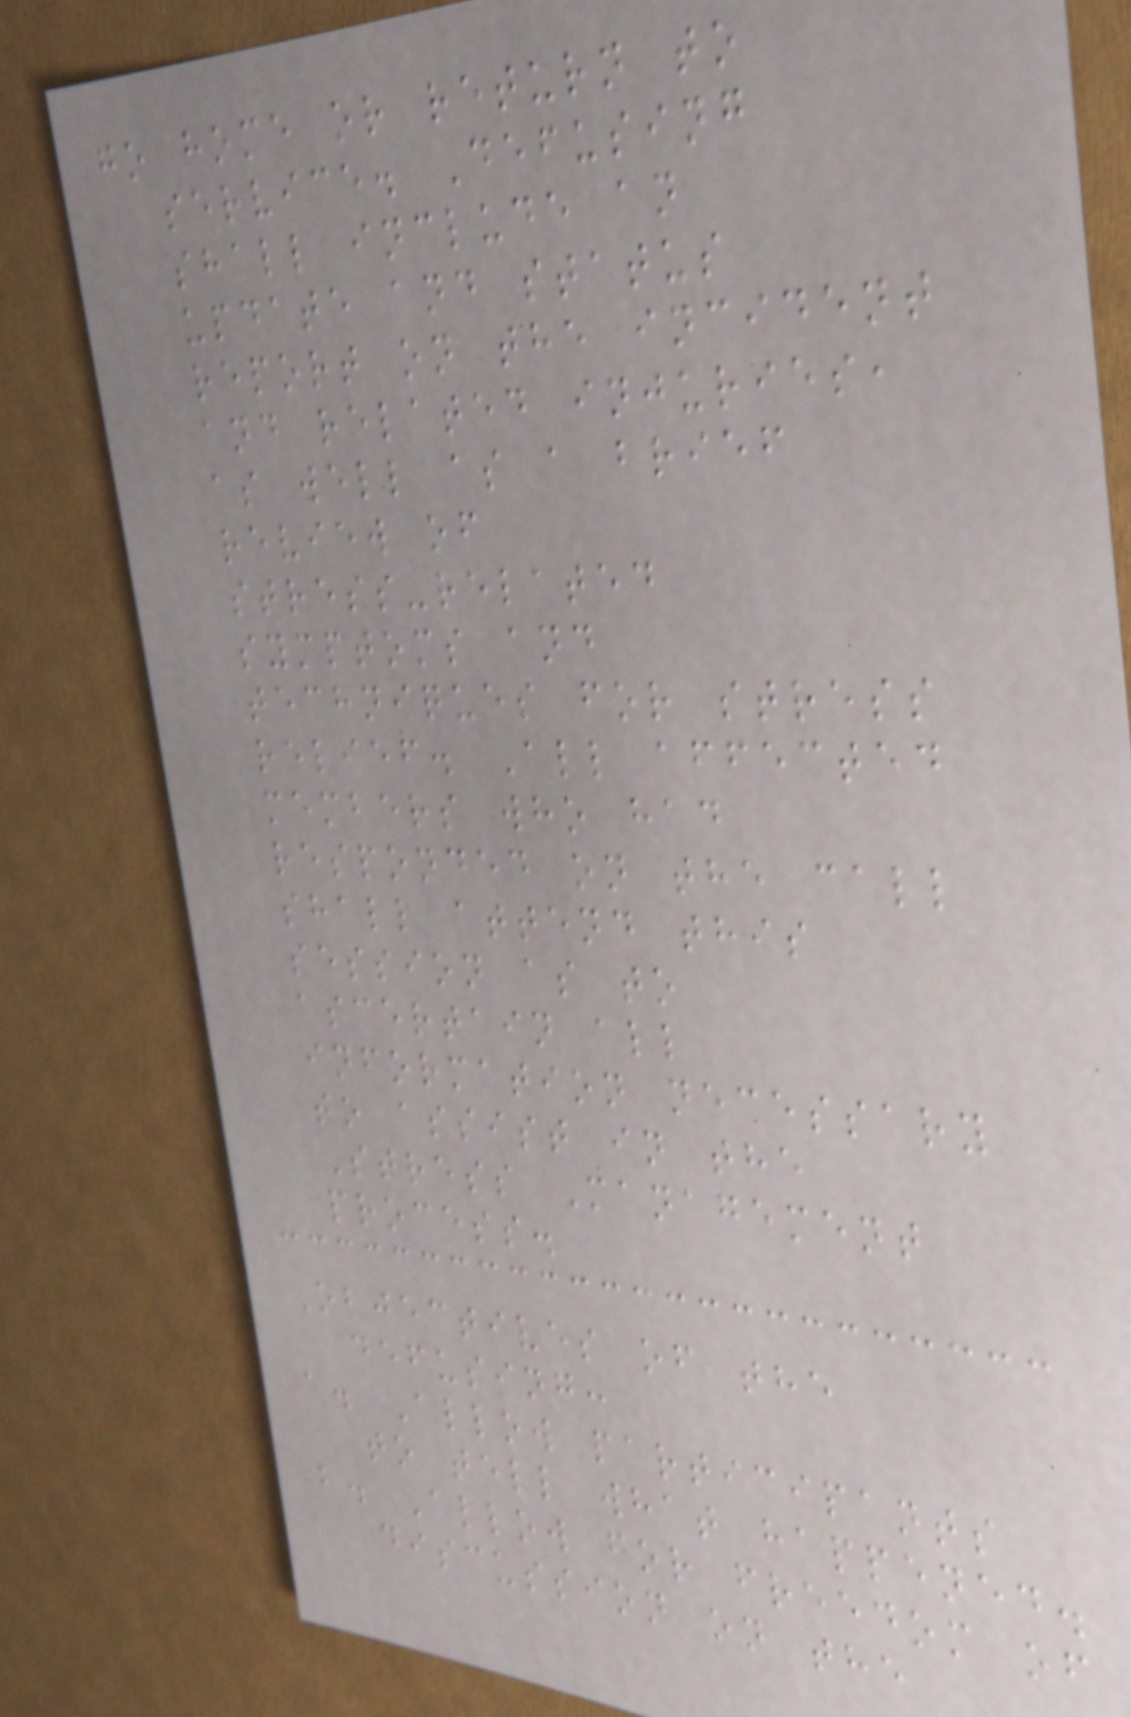go home or return to
service. Defusing
shall include an
update and status
report on the incident
and related injuries,
as well as a brief
review of
stress-related
symptoms and
techniques for stress
relief. All affected
members who had
responded on the call
shall attend this
session as to
ascertain all
information necessary
to assist in the
Stress Management
process.
Objectives of the
defusing:
a. Allow participants
to tell what happened.
b. Allow for freedom of
discussion on the
